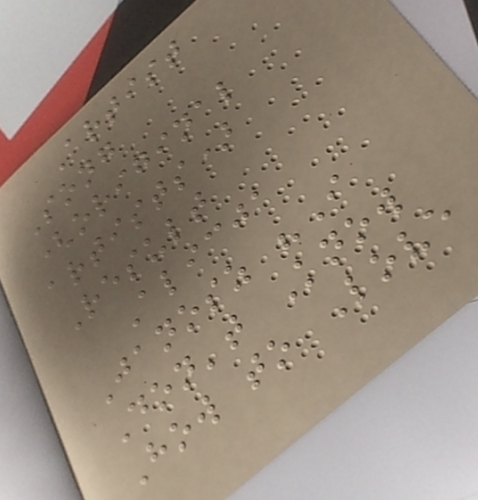Artist
Song
(original
artists)
Result
Alicja
Janosz "I
Don't Know
How to Love
